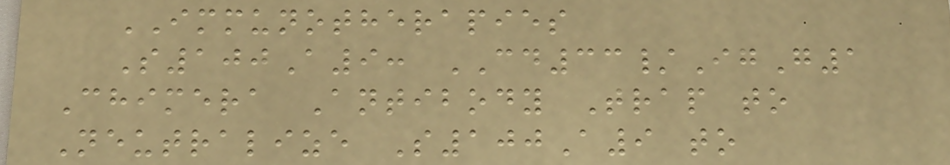IMMUNOTHERAPIES
S100A9: CD33/IgG1
Chimera Antibody Trap to
Neutralize S100A9 to
